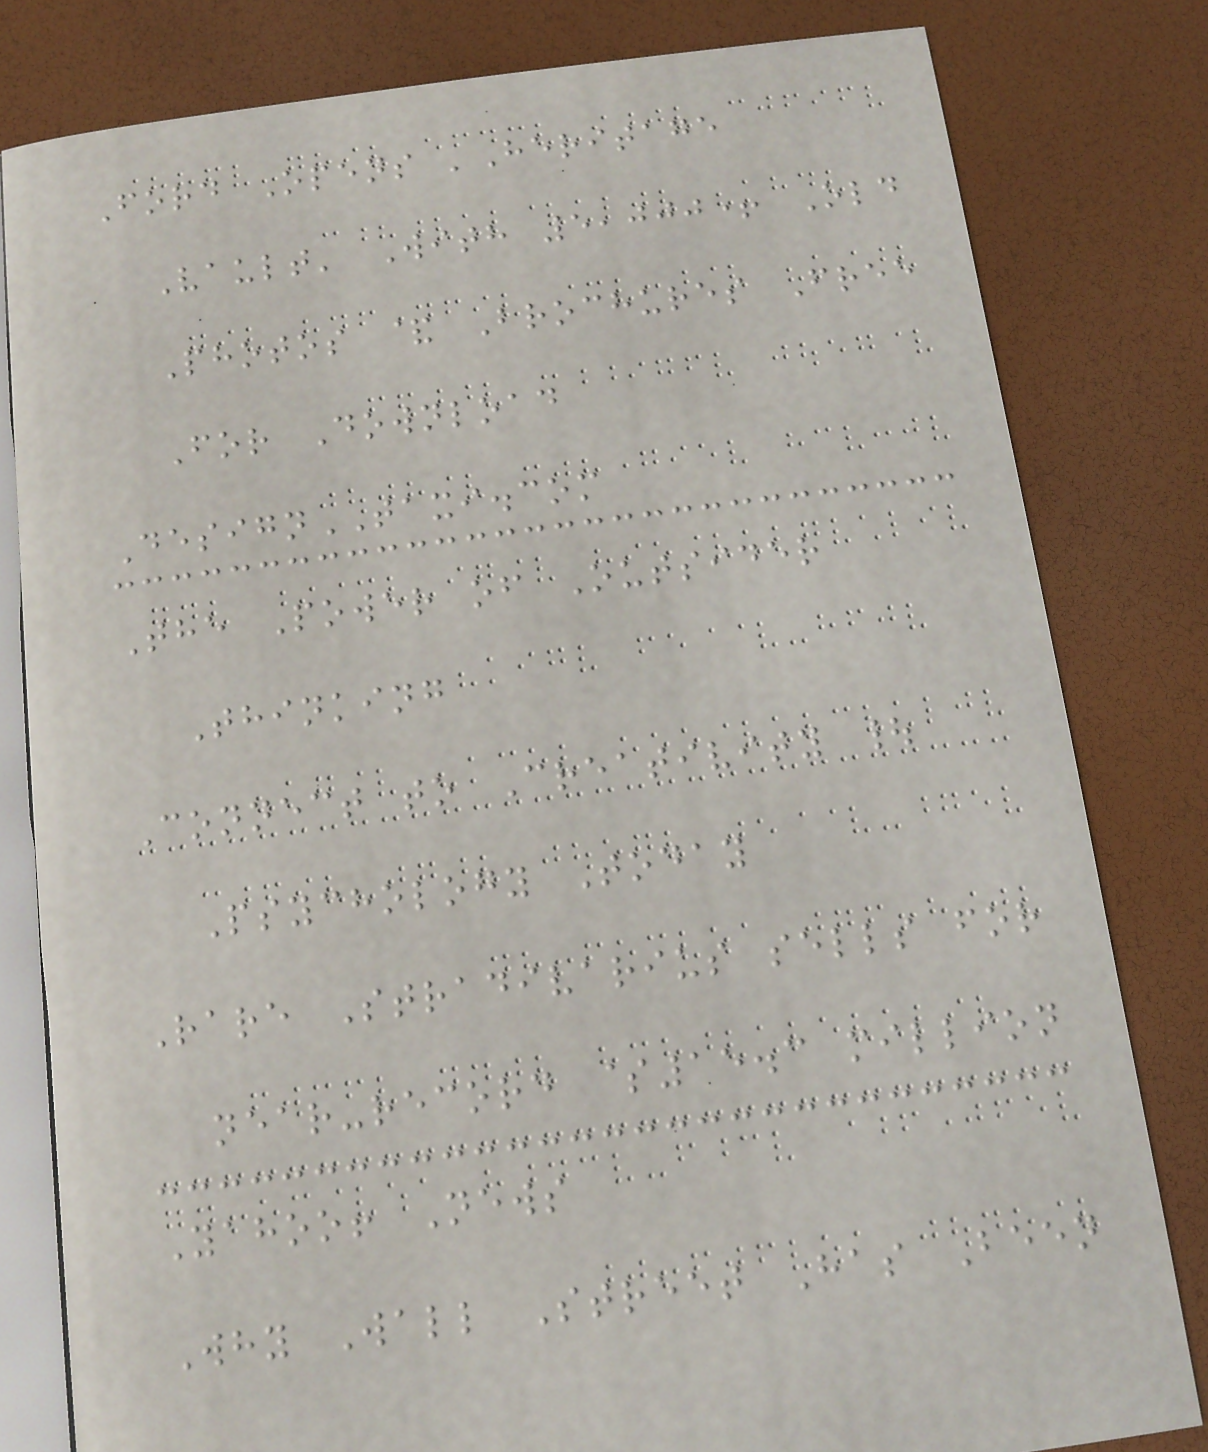Ford Opens 'Heritage
Vault' With 5,000+ Old
Photos & Brochures Free
For Download
DesignTAXI.com
The Power of Outsider
Thinking
Connect to Creativity |
Psychology Today
Rare Stradivarius sells for
near-record $15.3 million
Yahoo! News
Why Wall Street Has Been
